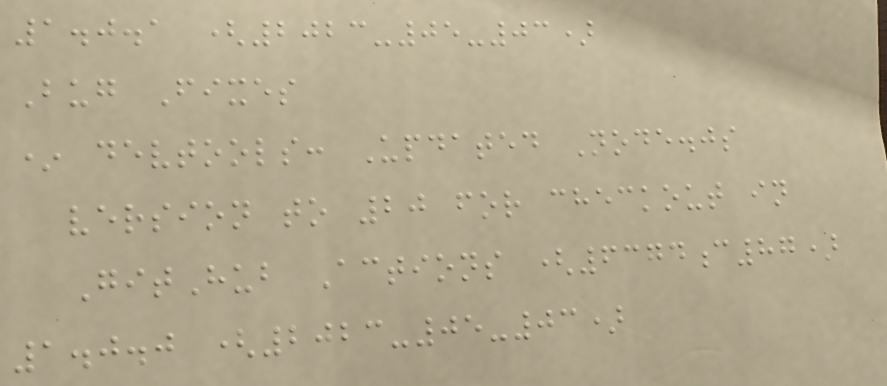1.0.1 (2023-05-03)
Bug Fixes
* devtools: Updated Node.js
version to 20 for checkout in
GitHub Actions (6374c87)
1.0.0 (2023-05-03)
